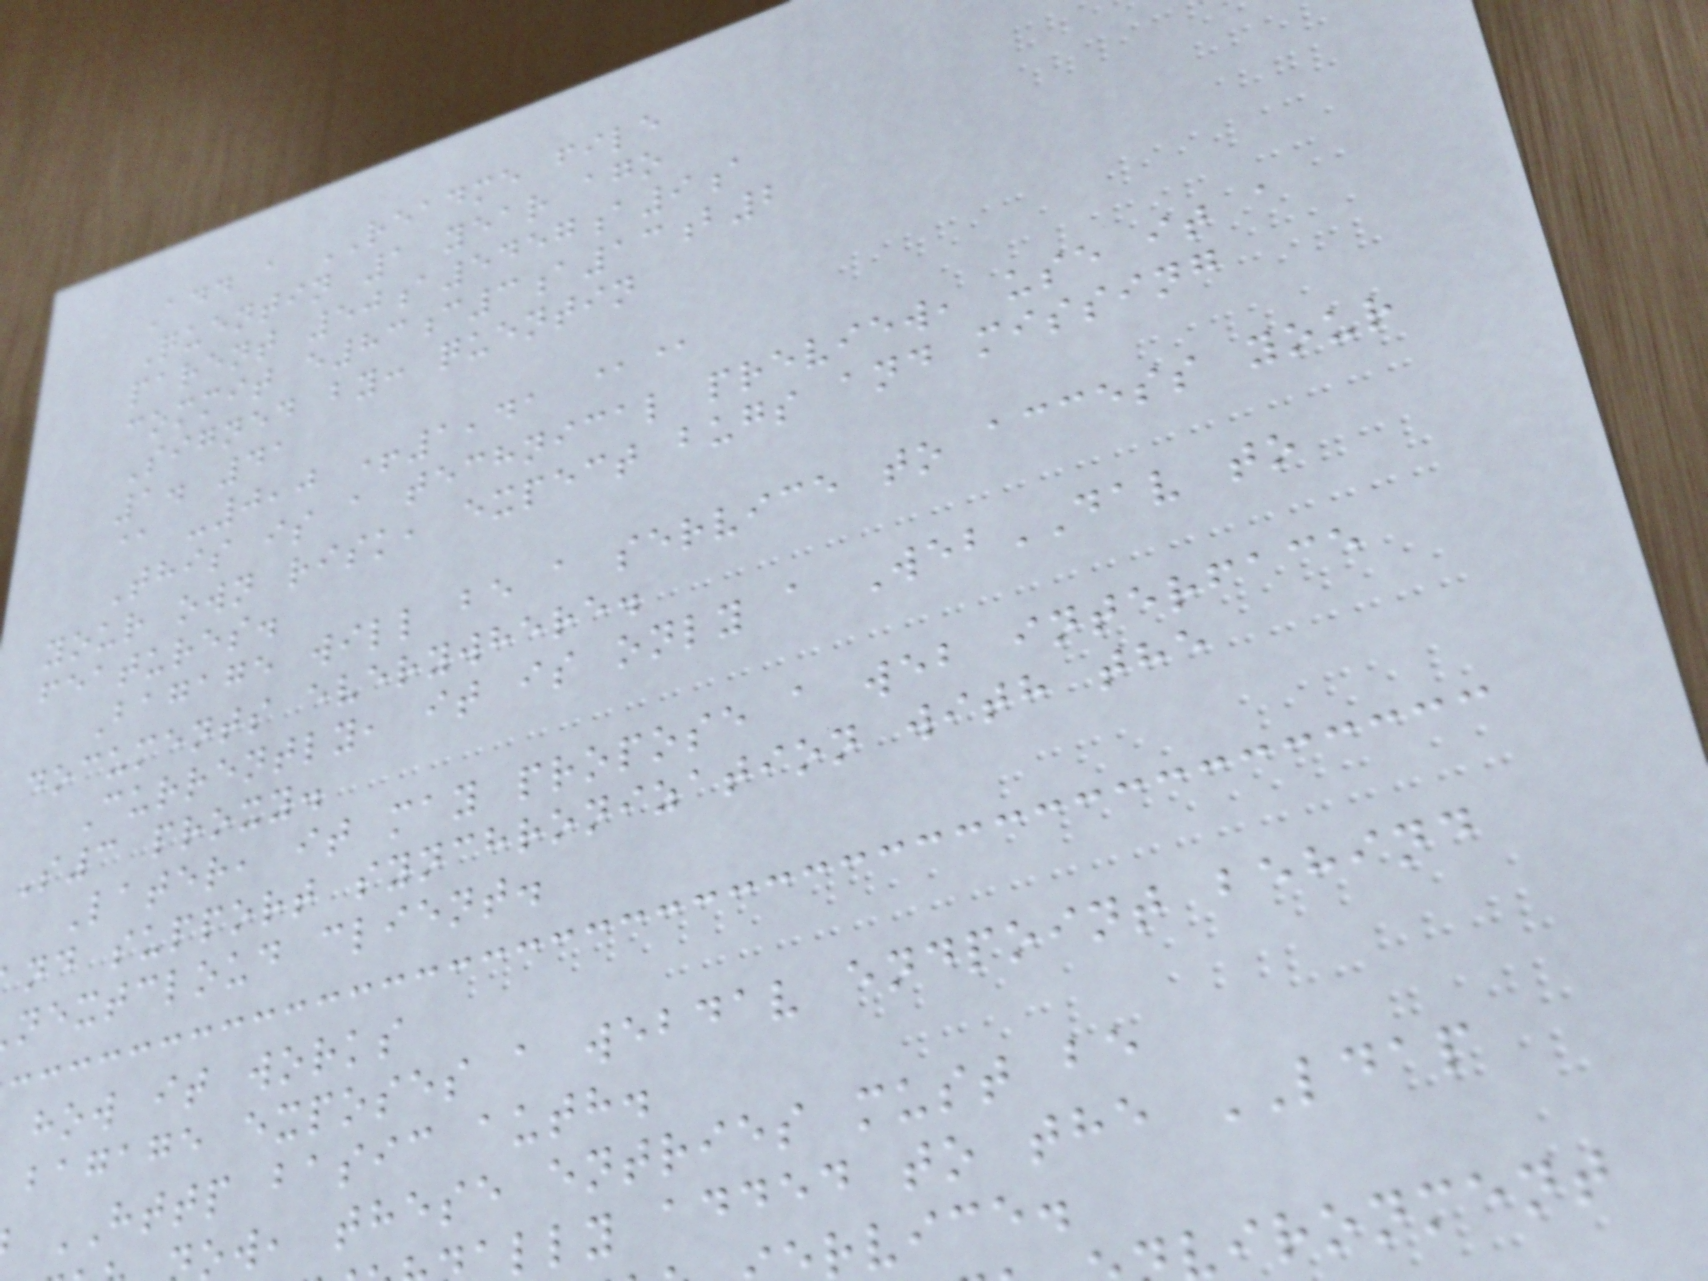Add a README file
Quentin 1 year ago
parent 50a5457a9a
commit e83c3a13b2
Signed by: quentin
1. 41
@ -0,0 +1,41 @@
This is a technical preview, use it a
your own risk, expect bugs and missing
features.
Bagage will be a service to access your
documents everywhere.
Currently, it is only a WebDAV to
S3 proxy.
Later, it may propose a web interface
nd support synchronization with the
nextcloud client.
how it works
bagage exposes a webdav endpoint behind
HTTP basic auth.
ow, these entries must be
lly added to the LDAP
